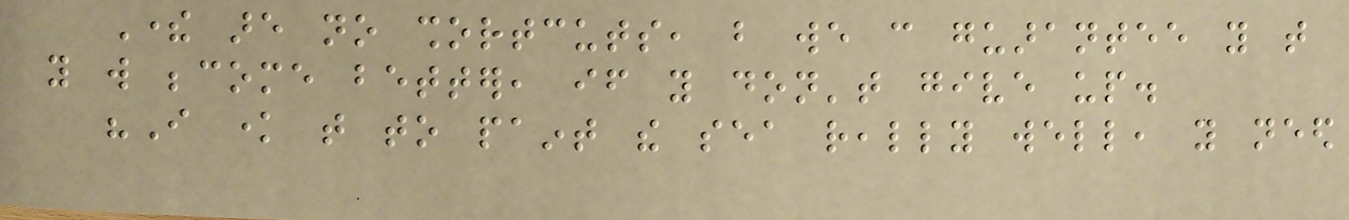There are no shortcuts, but we can guarantee you that
you will become better, if you don't give up.
"I know that to paint the sea really well, you need
